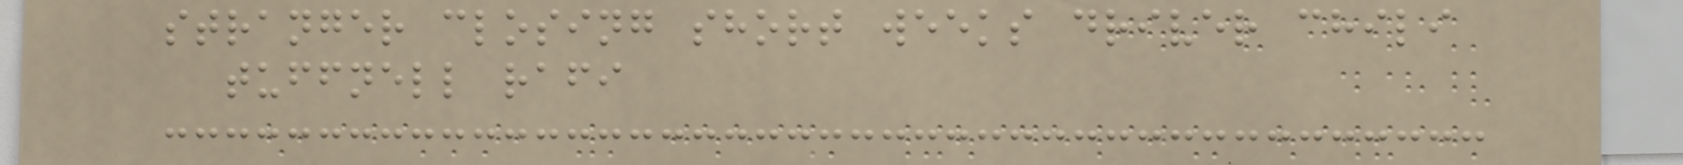stranger closing short weeks driver chili
tuffnell rafi
